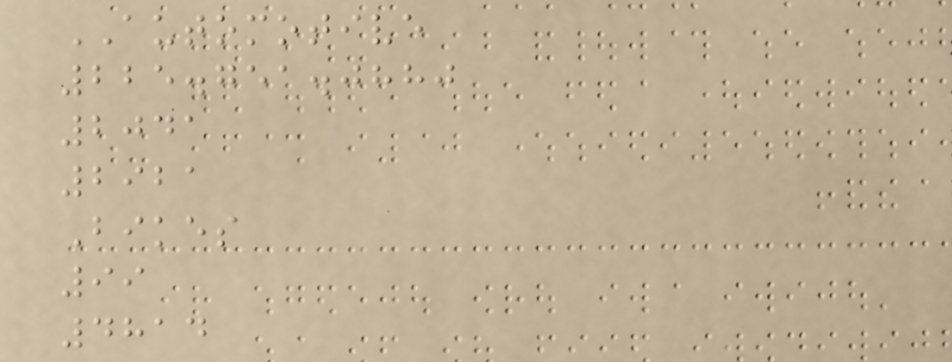AUTOMOTIVE
225.751.0880
2041
2921
Bikes
99
4814
